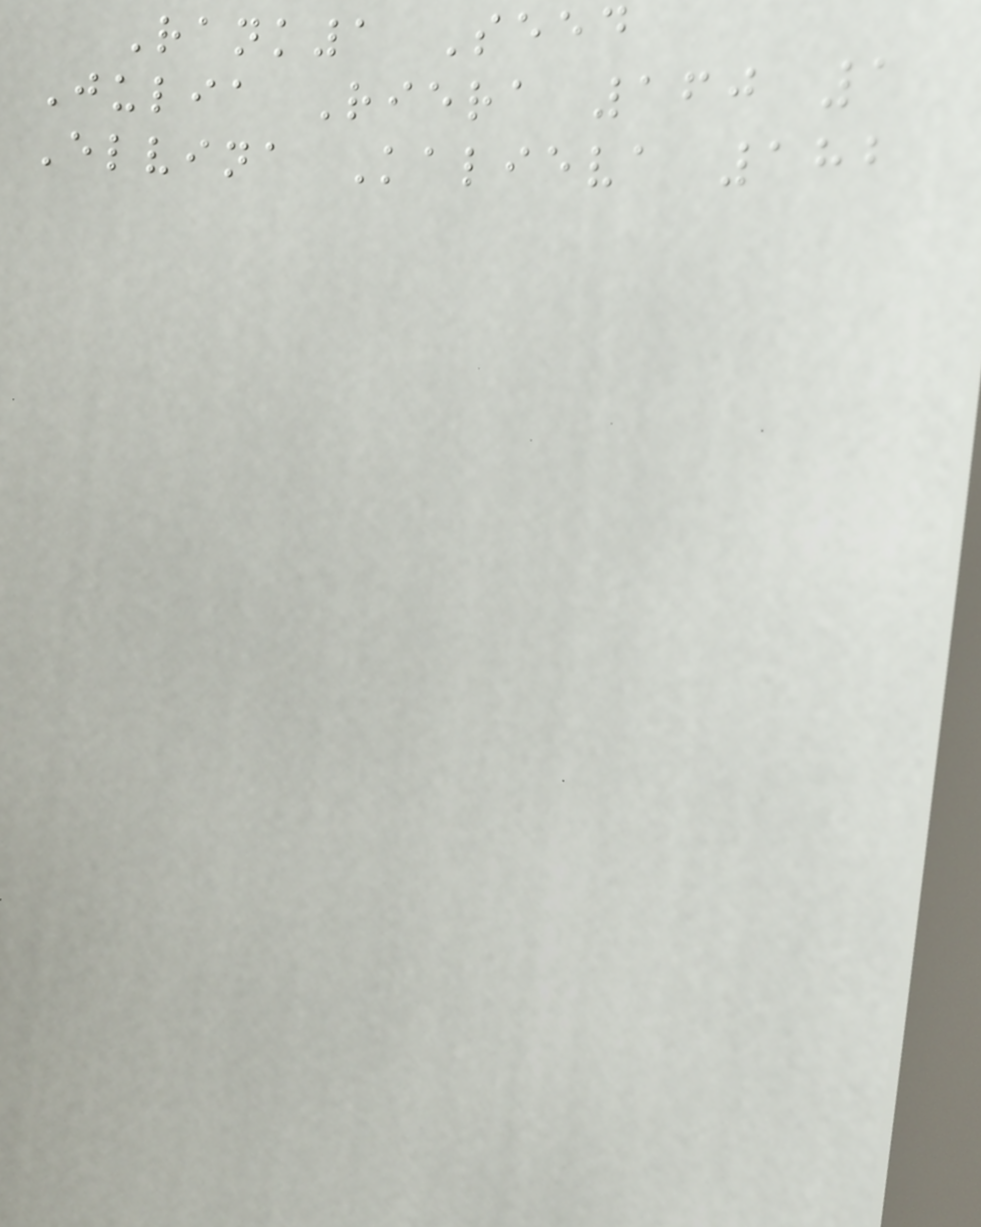Rank1 Seed
Julia Riera 160 1
Elvina Kalieva 182
